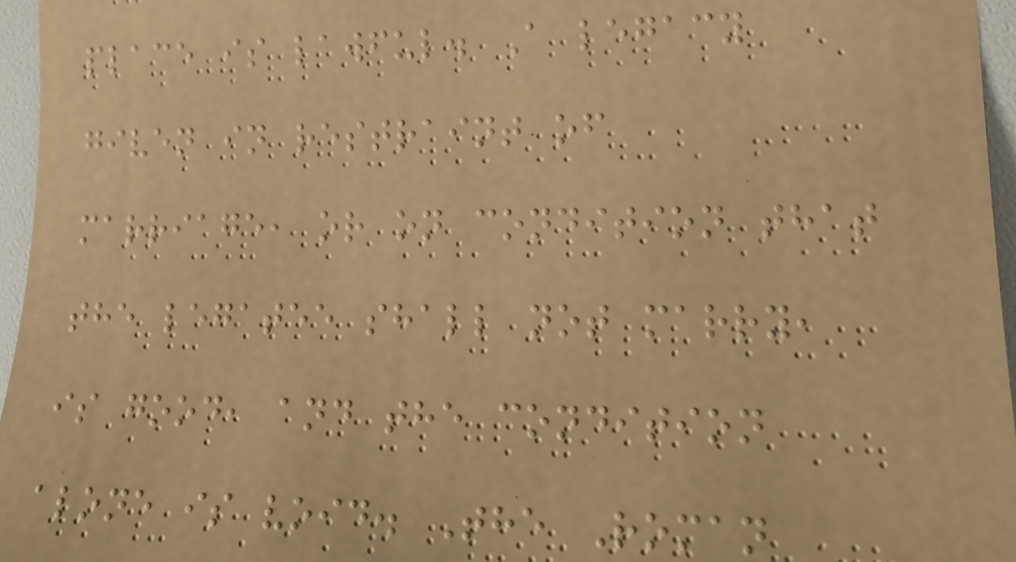place is lawful. A legacy
given in restraint of
marriage, or on condition that
the legatee shall not marry,
is good, and the condition
alone is void. The Roman
